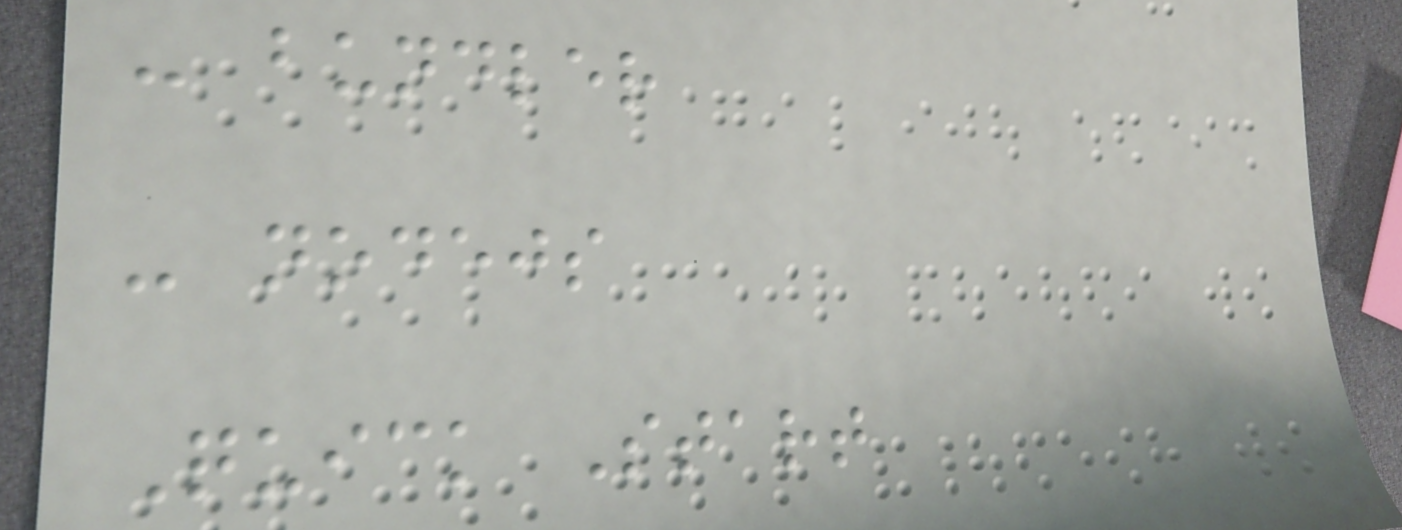- bundler
- nodejs
Quick Start
